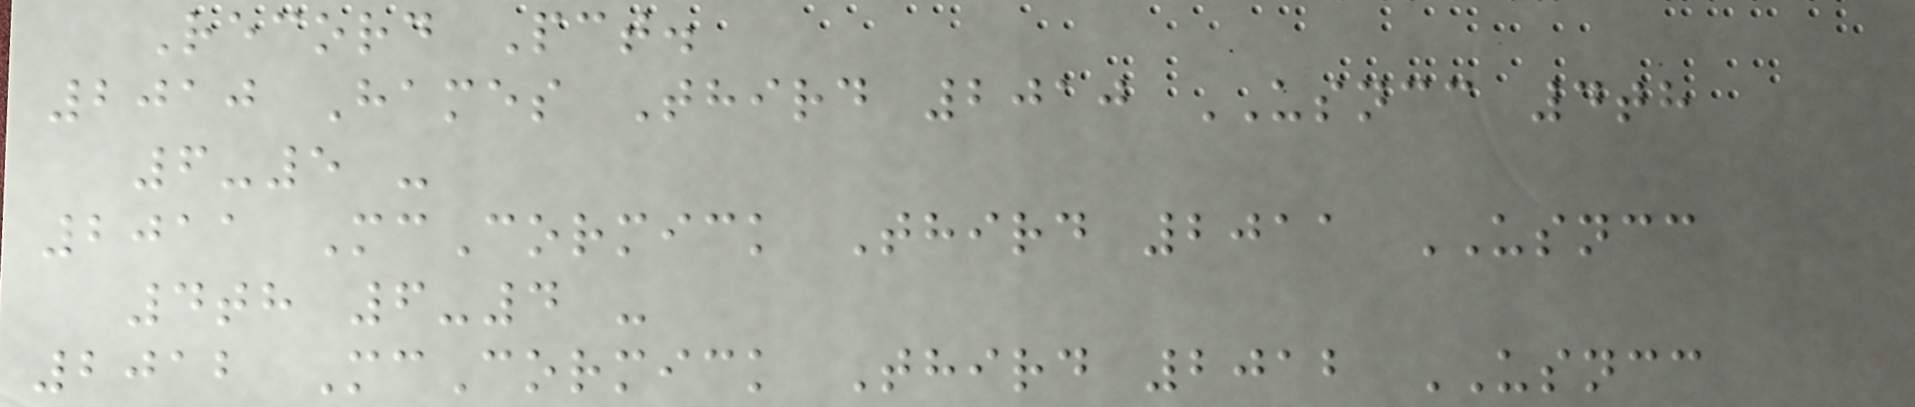Record Pct.
2010 Hames Third 2010 USNCC 4th
6-5 -
2011 McCormick Third 2011 USNCC
4th 6-4 -
2012 McCormick Third 2012 USNCC
